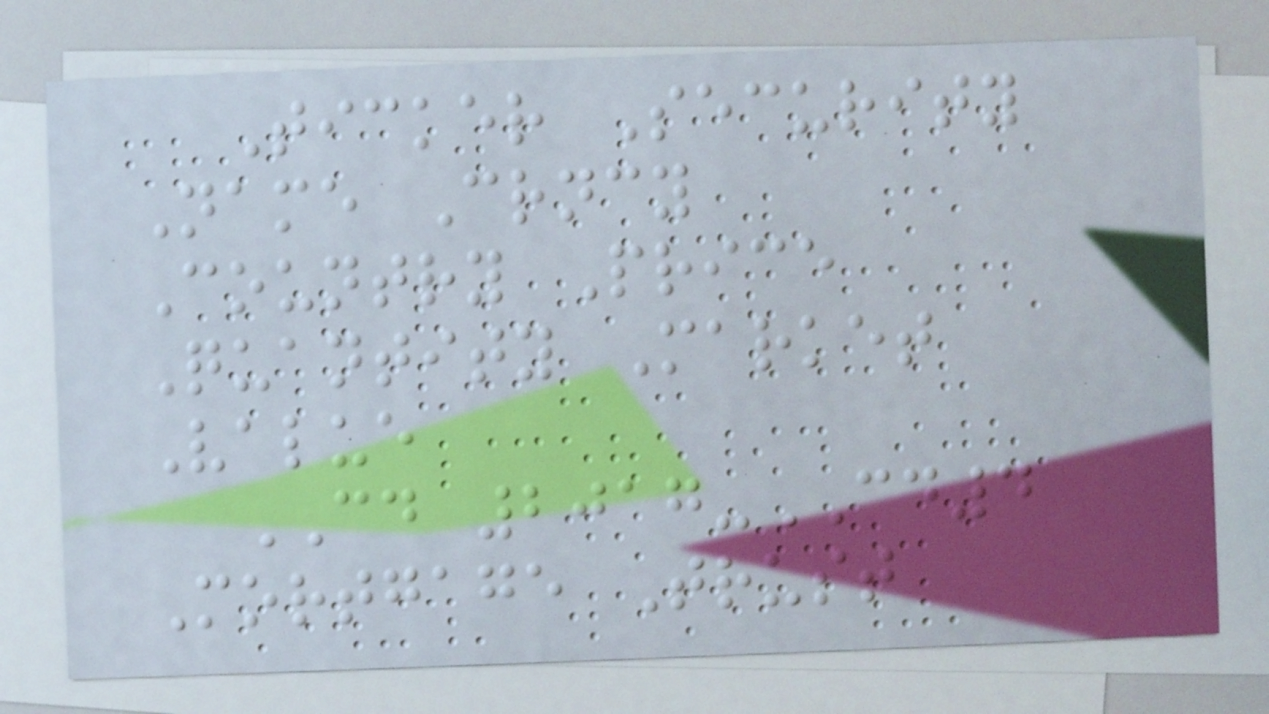Ticker Security
Name Crncy
Country Price
Quantity Market
Value
CD 2017-CD4
Mortgage Trust
